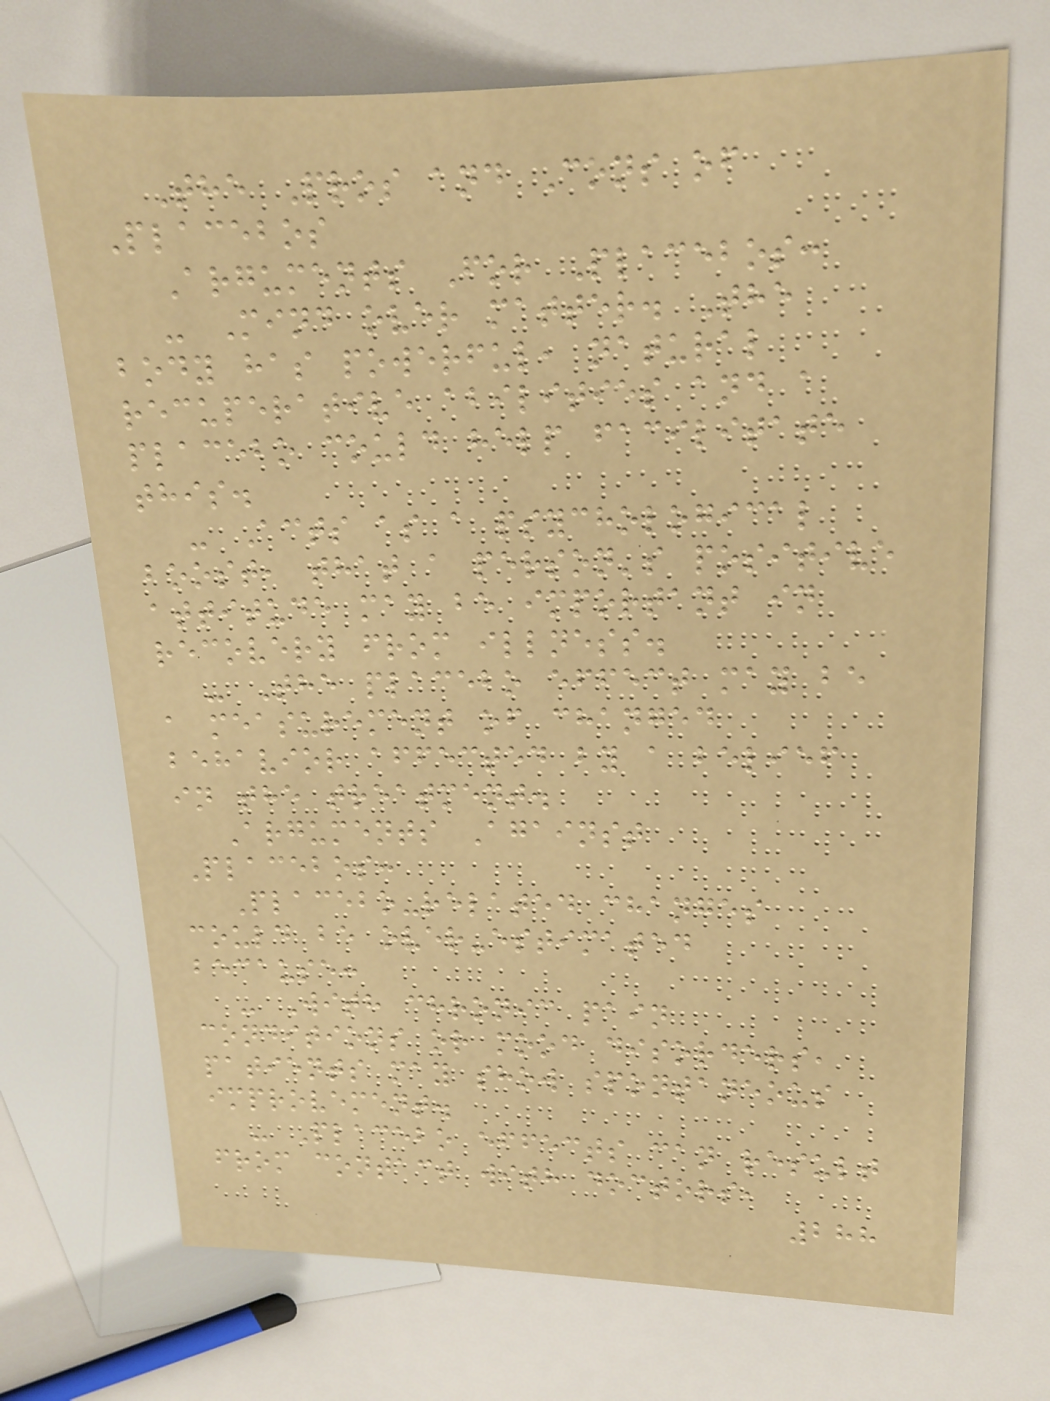The Pros and Cons of
Placebos
Arguments For Placebos:
- Mind over matter. The
body has powerful, natural
recuperative abilities and a
placebo could help facilitate
this.
- Acts as a psychological
boost, that a person's positive
attitude may be important in
recovery from illness.
- The placebo effect may be
a measurement of changed
behavior affected by a belief
in the treatment.
Arguments Against
Placebos:
Placebo-related changes
could be over-estimated
because:
- With chronic pain
conditions or mood disorders,
patients may show spontaneous
improvement.
- Placebo effects can result
from contact with doctors,
288
